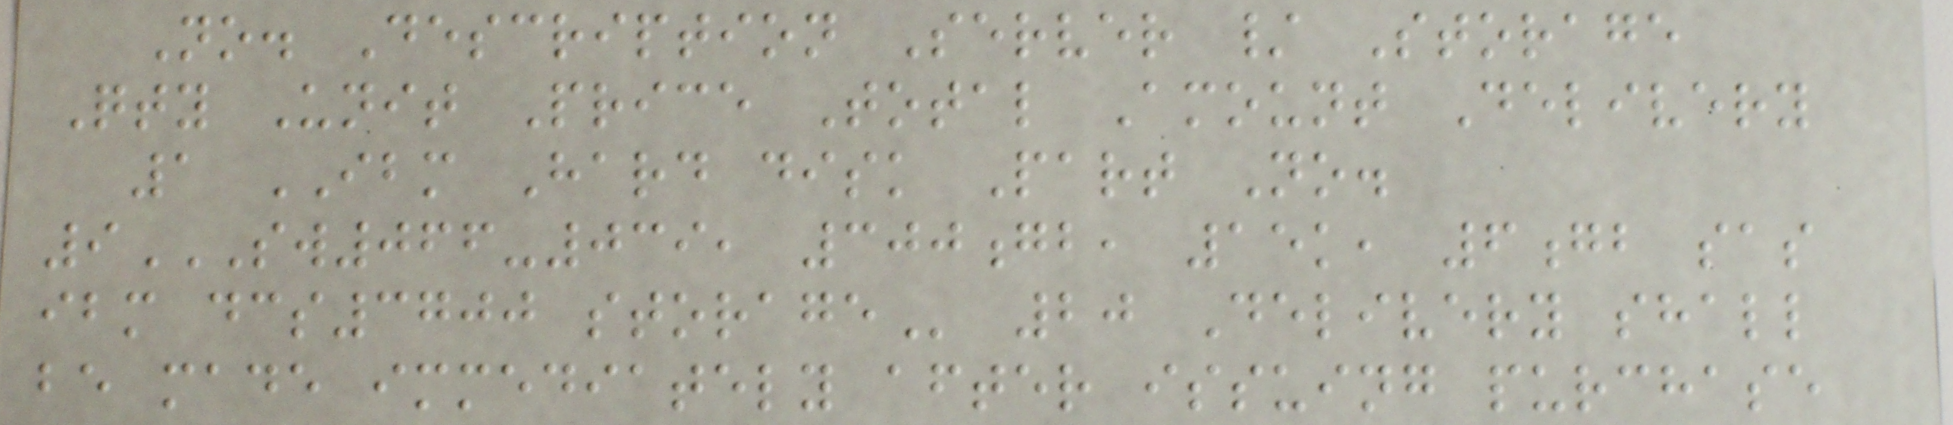No. Description Server / Storage
Qty Unit Price Total Amount Delivery
1 IBM Hard disk Part No.
9SW066-039, 300GB, 15K, 6GB SAS
IBM DCS3700 STORAGE 20 Delivery shall
be made immediately after issuing purchase
